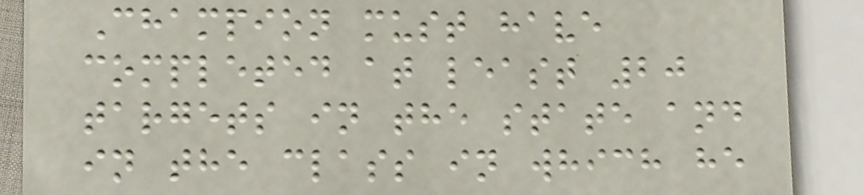Champion must have
completed at least 20
targets in the state and
in the class in which he
